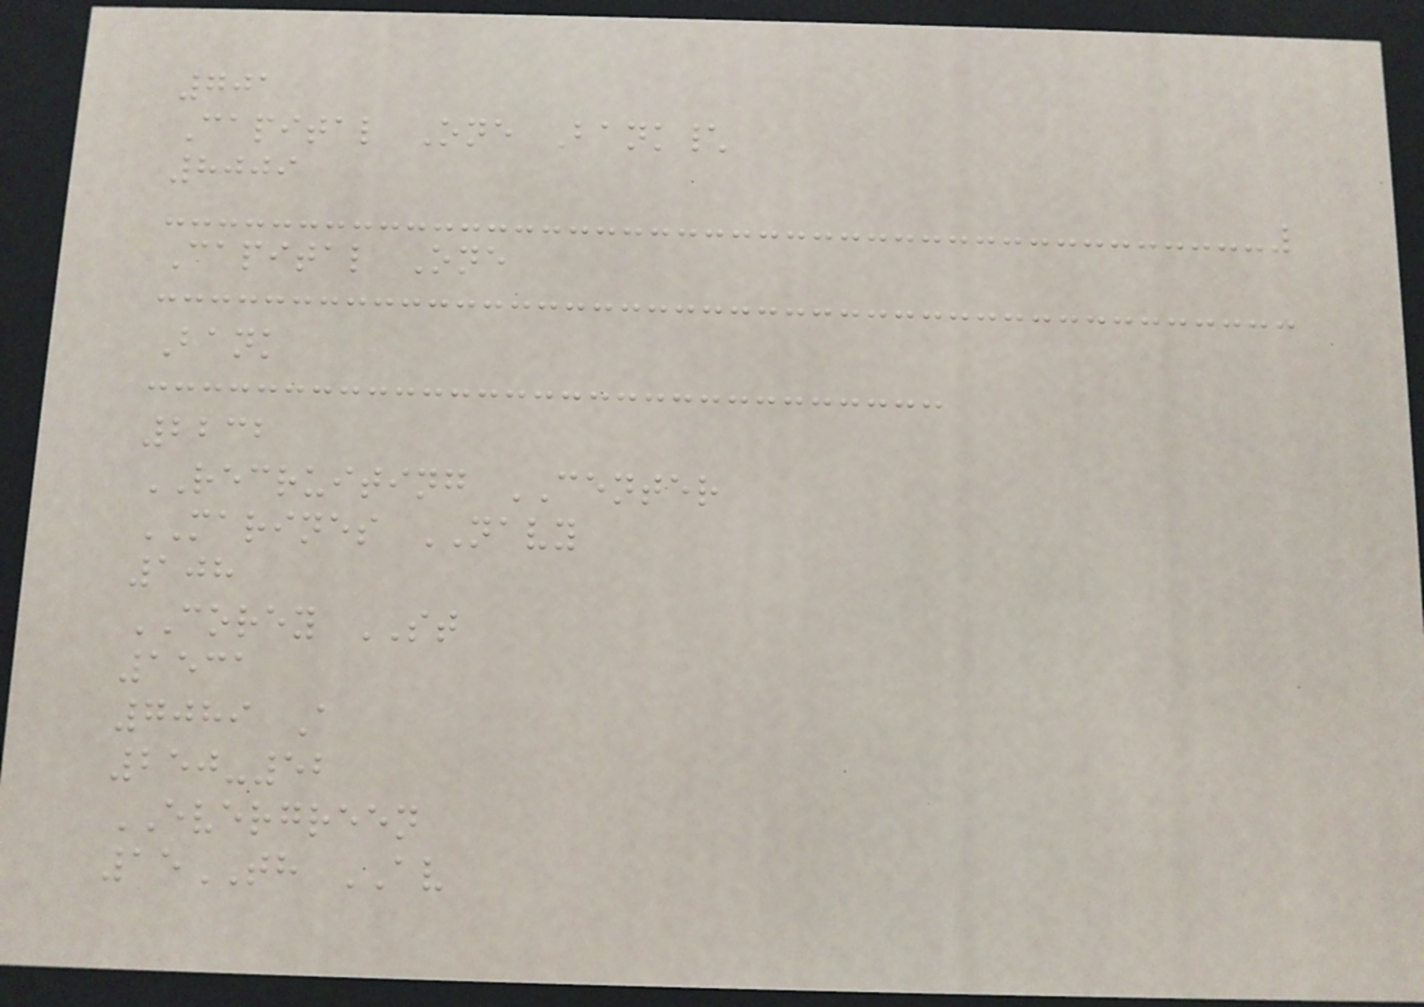701
Capital One Bank\
8009
Capital One
Bank
2232
RECRUITING CENTER
MARINES NAVY
108
COREY ST
1531
7089 A
250-52
EVERGREEN
15TH AV
